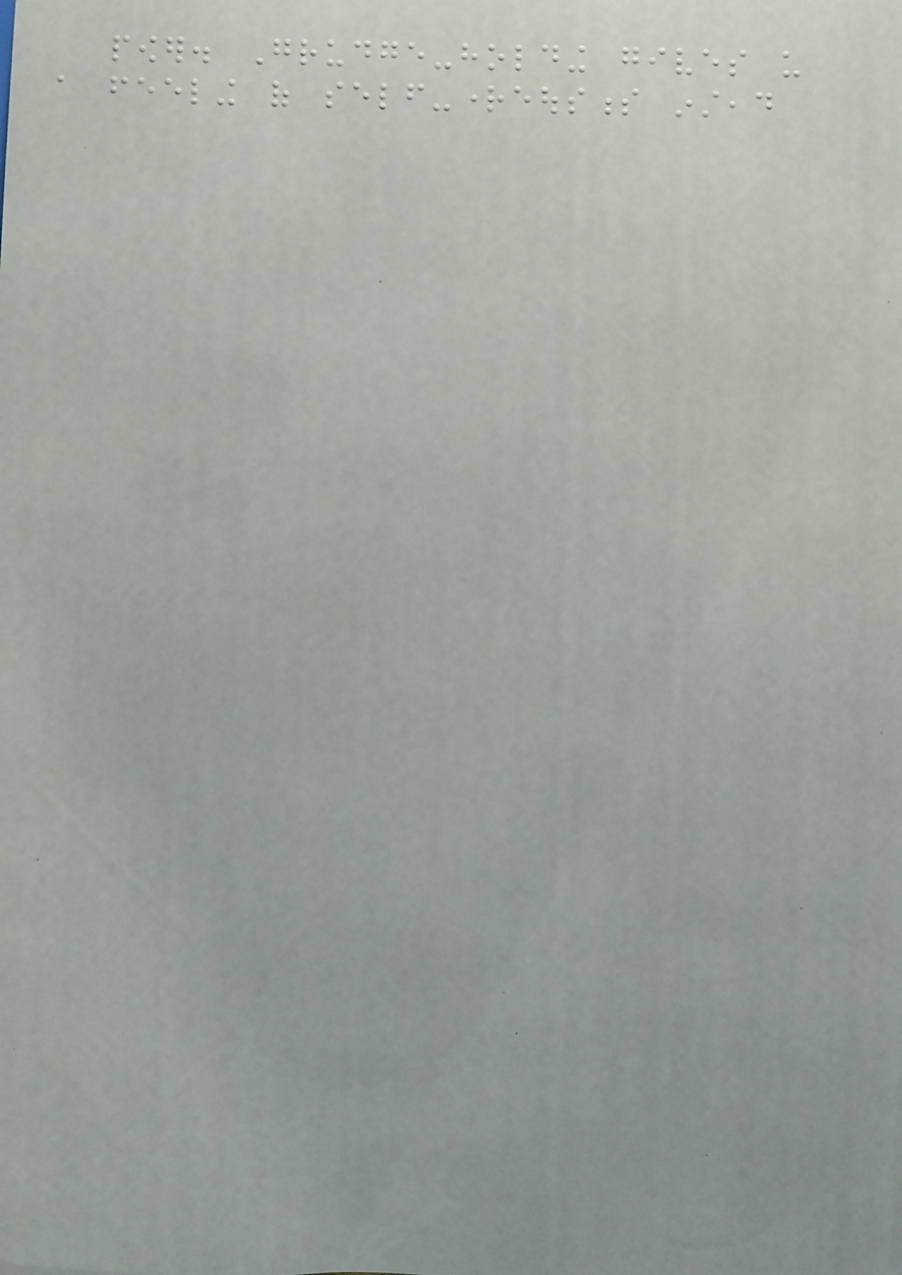power. Grudge-holding gives us
a feeling of self-righteousness instead
